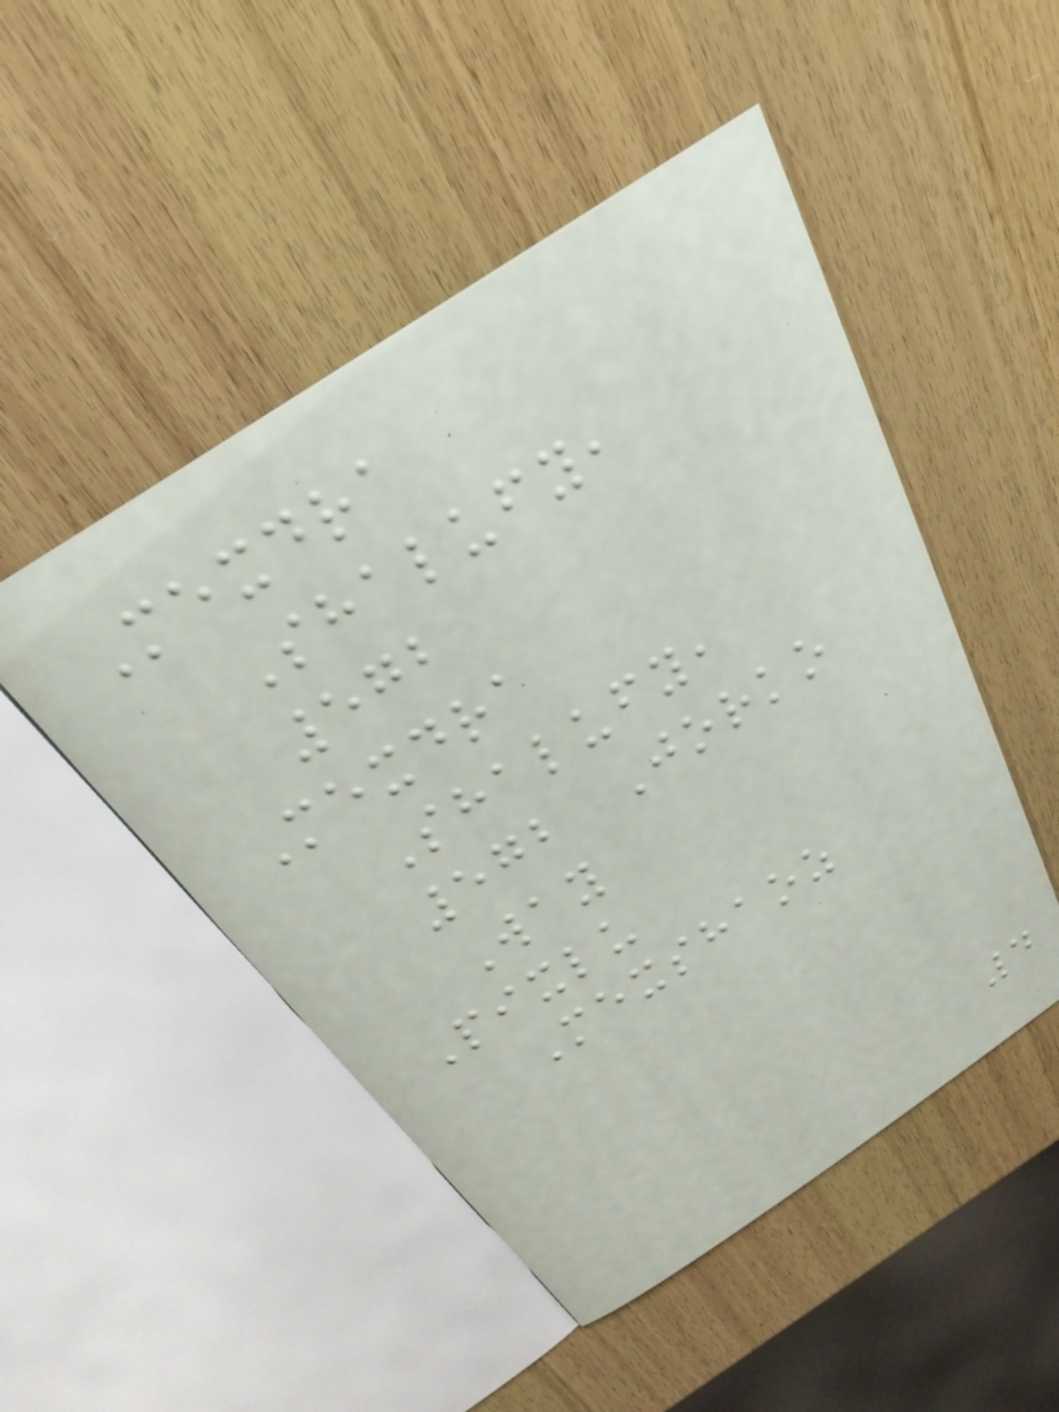Mexdra
Shalufy,
572
Mexdra
Shalufy,
572 Jorko
Way
Pixlu
Mexshaoz
4
